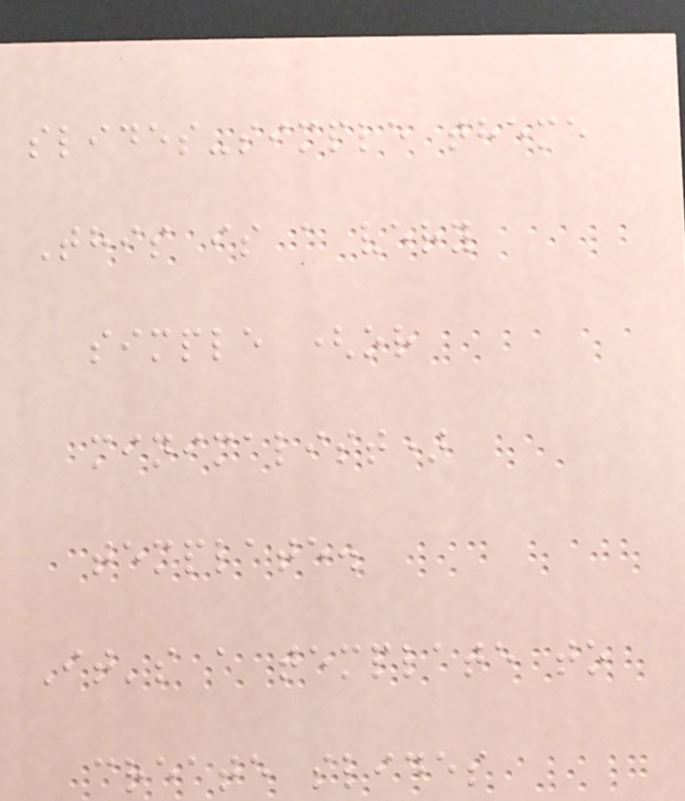slides-simple theme
This is a very
simple (or
minimalist)
template.
It's a template to
create slides
